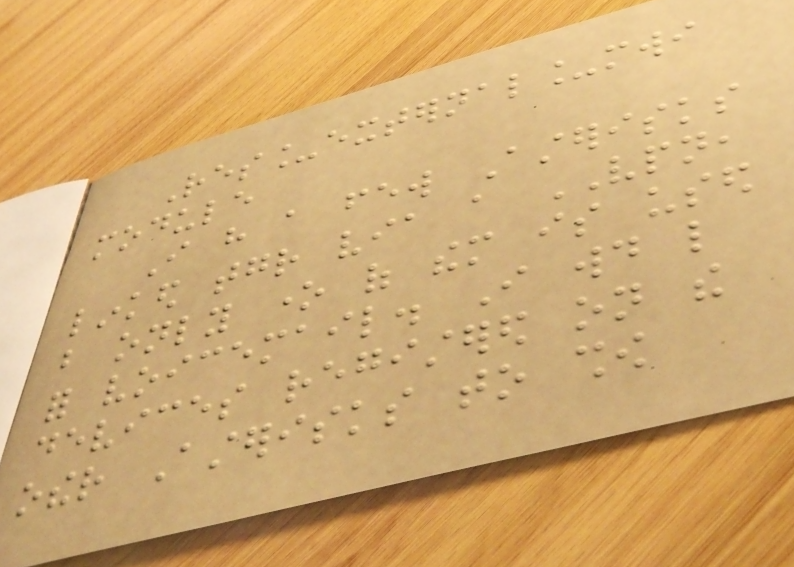Res_external_mwi
module
I have a few Asterisks
linked together via a VPN,
but only one of them is used
for voicemail. I would like
devices registered on the
other Asterisks to show
